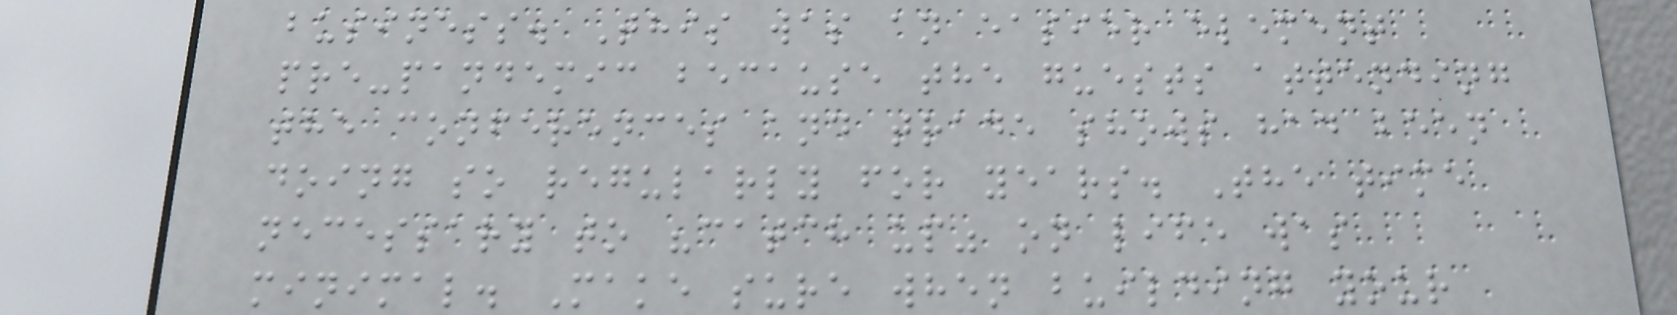business. This was an easier element
pre-pandemic because the guests attending
the conferences and trade shows had been
doing so regularly for years. The time
necessary to "catch up" on life was
minimal. Make sure when building your
